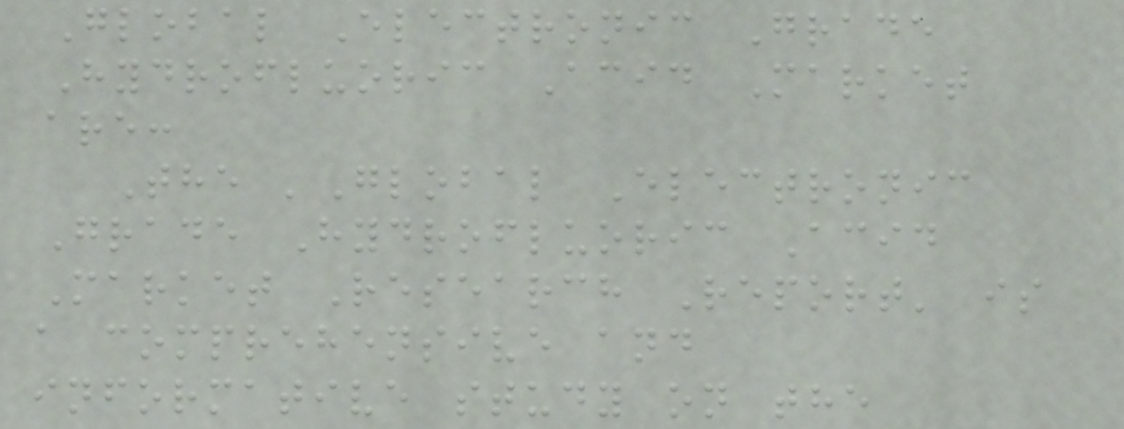Global Electronic Grade
Hydrofluoric Acid Market
are:
The 'Global Electronic
Grade Hydrofluoric Acid
Market Research Report' is
a comprehensive and
informative study on the
